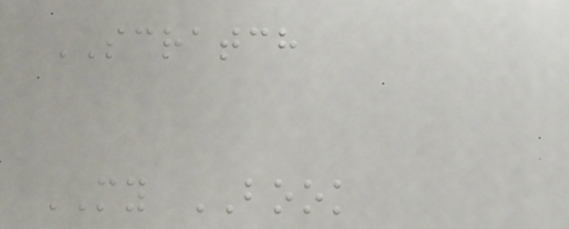SCRATCH
MY BOOK
